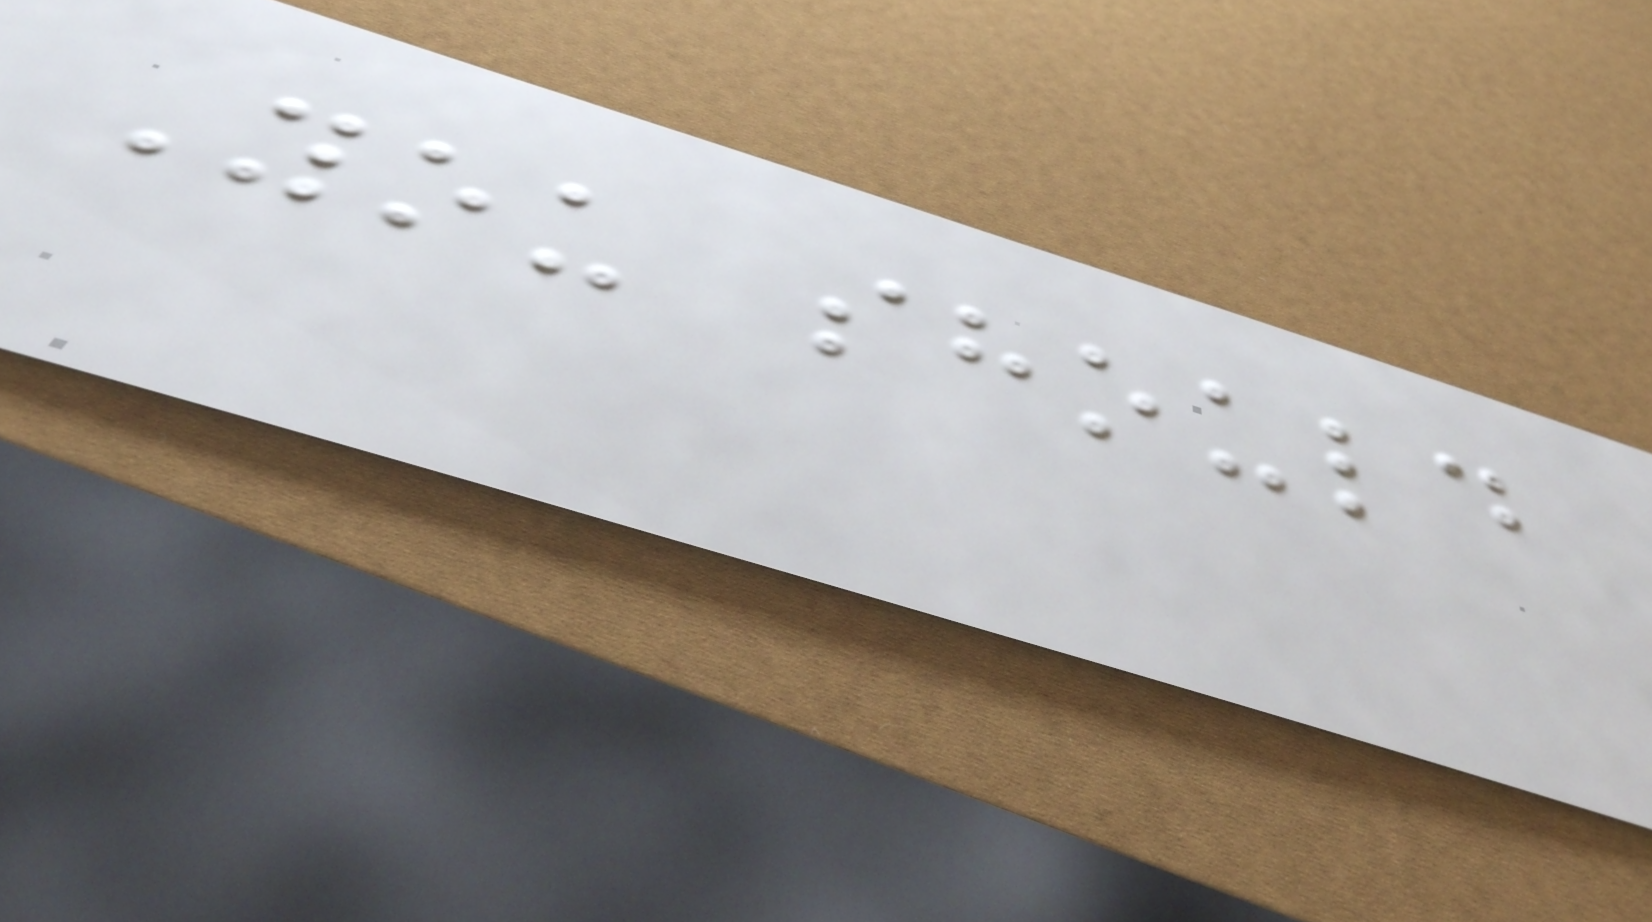You should
